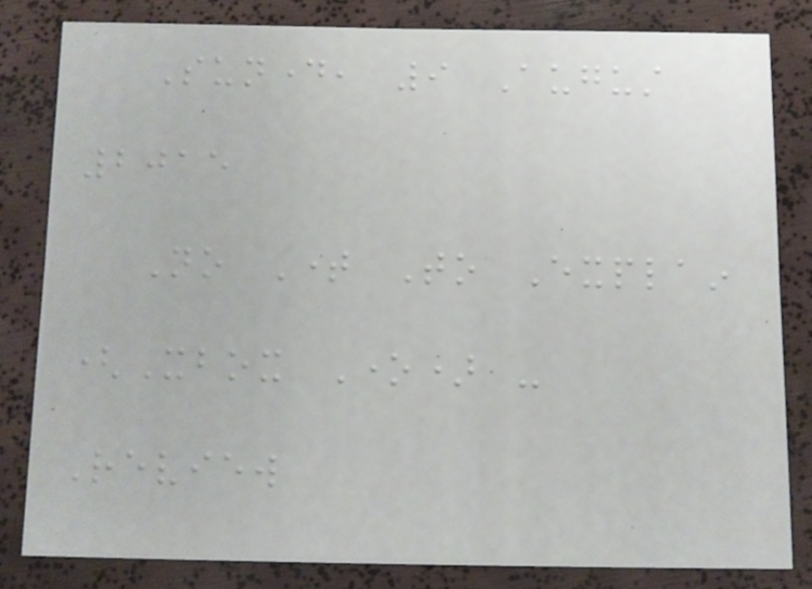Sunday, 9 August
2015
No Time To Explain
(Xbox One) -
Review
